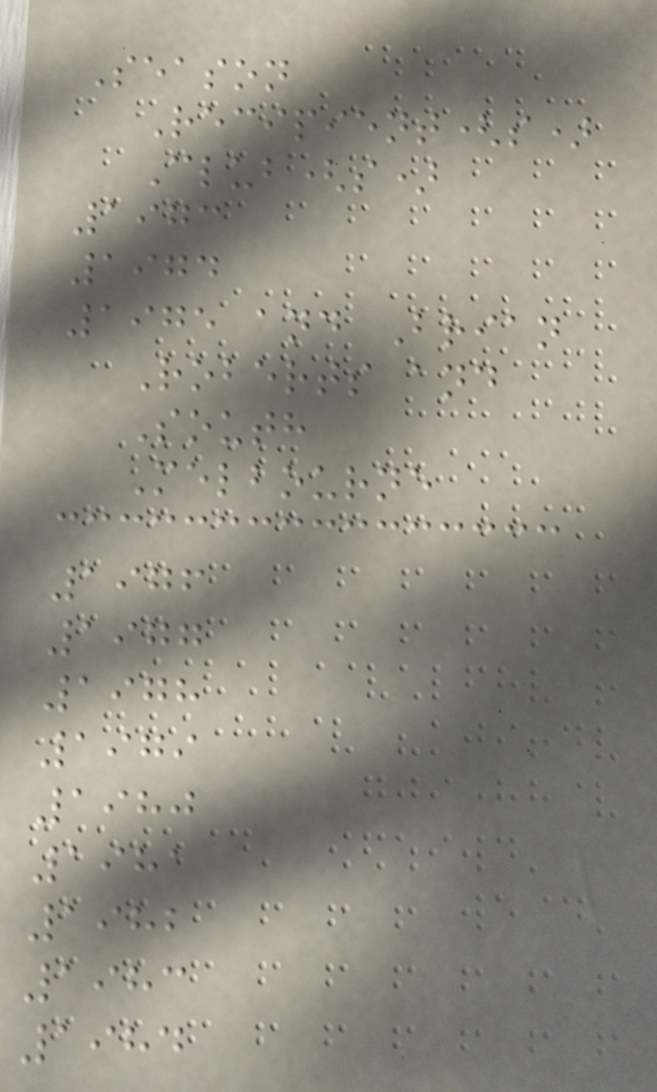Season
Recipient(s)
Club(s)
1973
1974
1975 and Brian
Roberts and
South
Melbourne
1976
1977
1978
1979
1980
1981
1982
1983
1984
